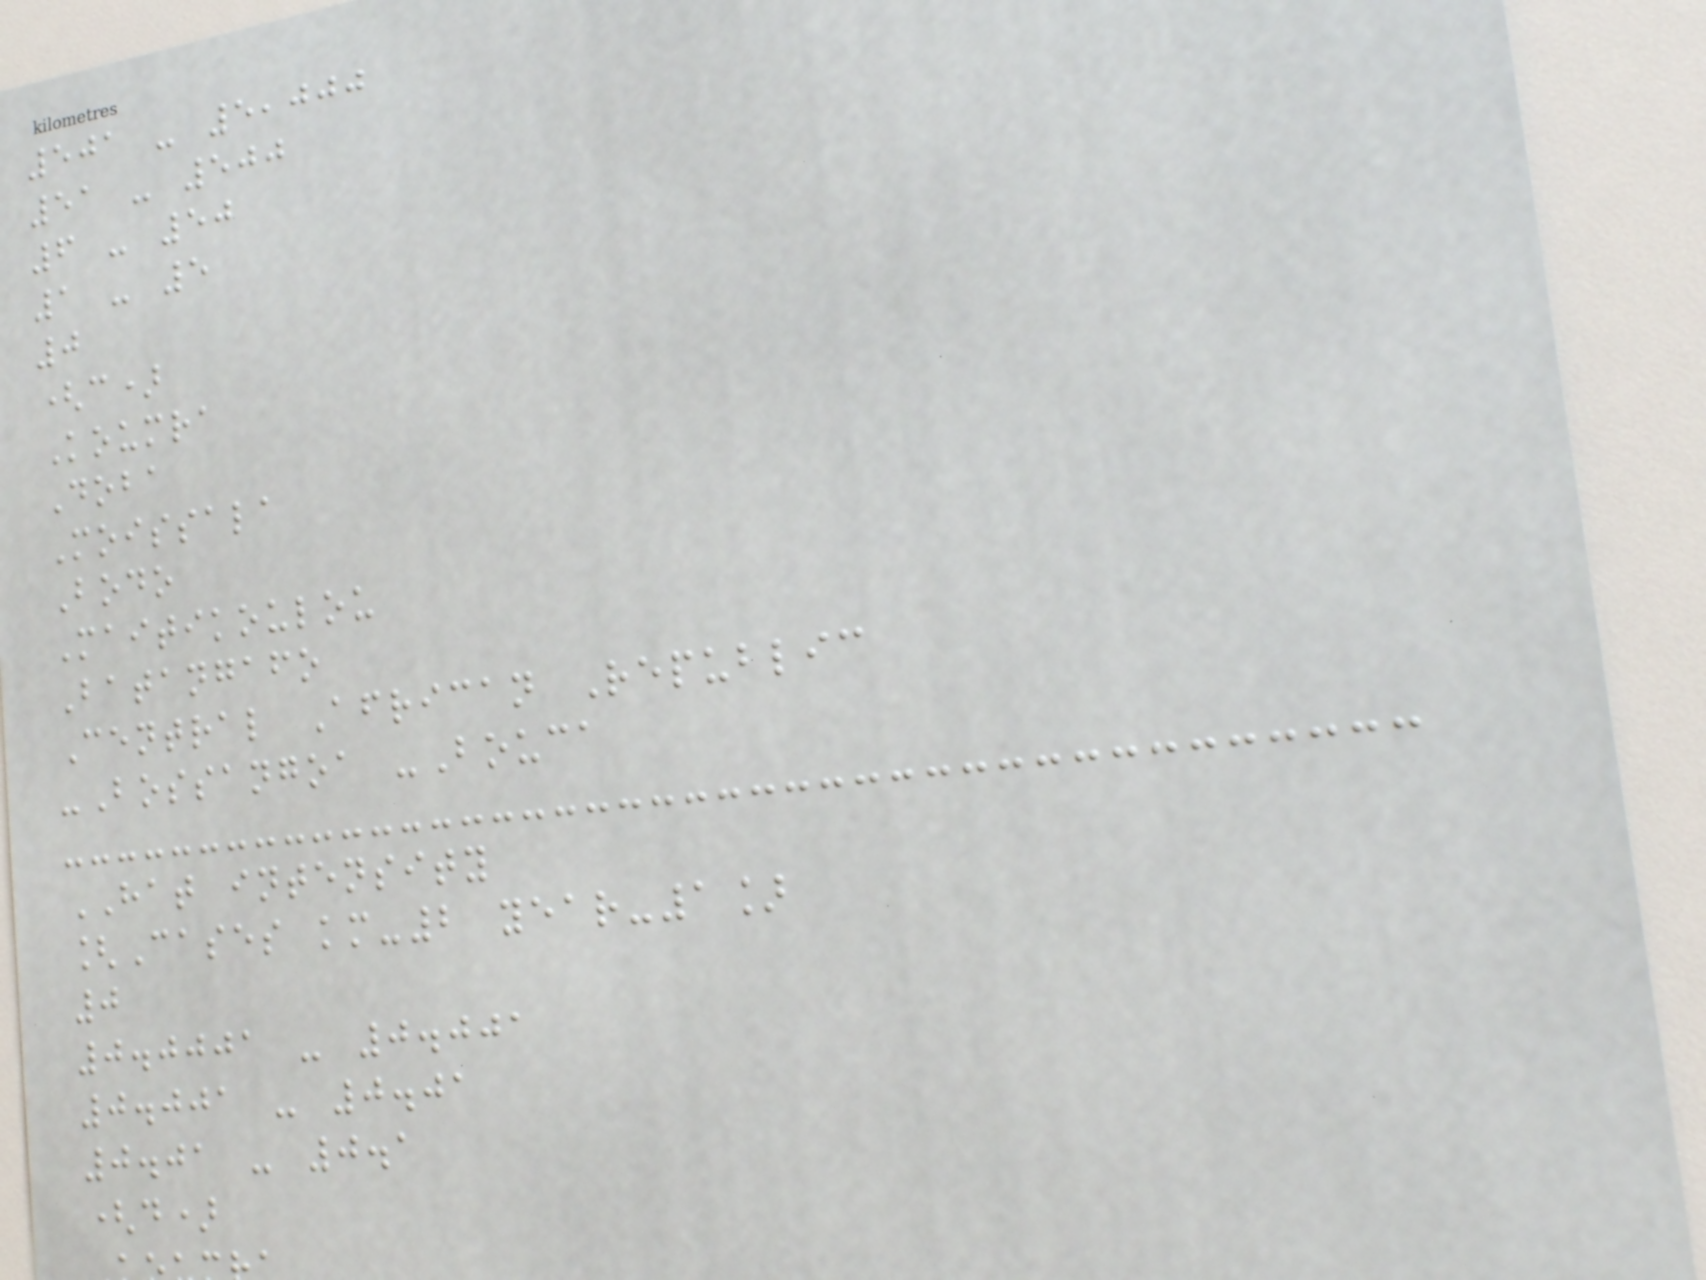501 - 5,000
51 - 500
6 - 50
1 - 5
0
(c)
Koumra
Doba
Moissala
Bodo
Maitikoulou
Batangafo
Central African Republic
-Bossangoa -Bouca
HAT intensity
[Cases km-2 year-1]
0
0.0001 - 0.001
0.001 - 0.01
0.01 - 0.1
(d)
